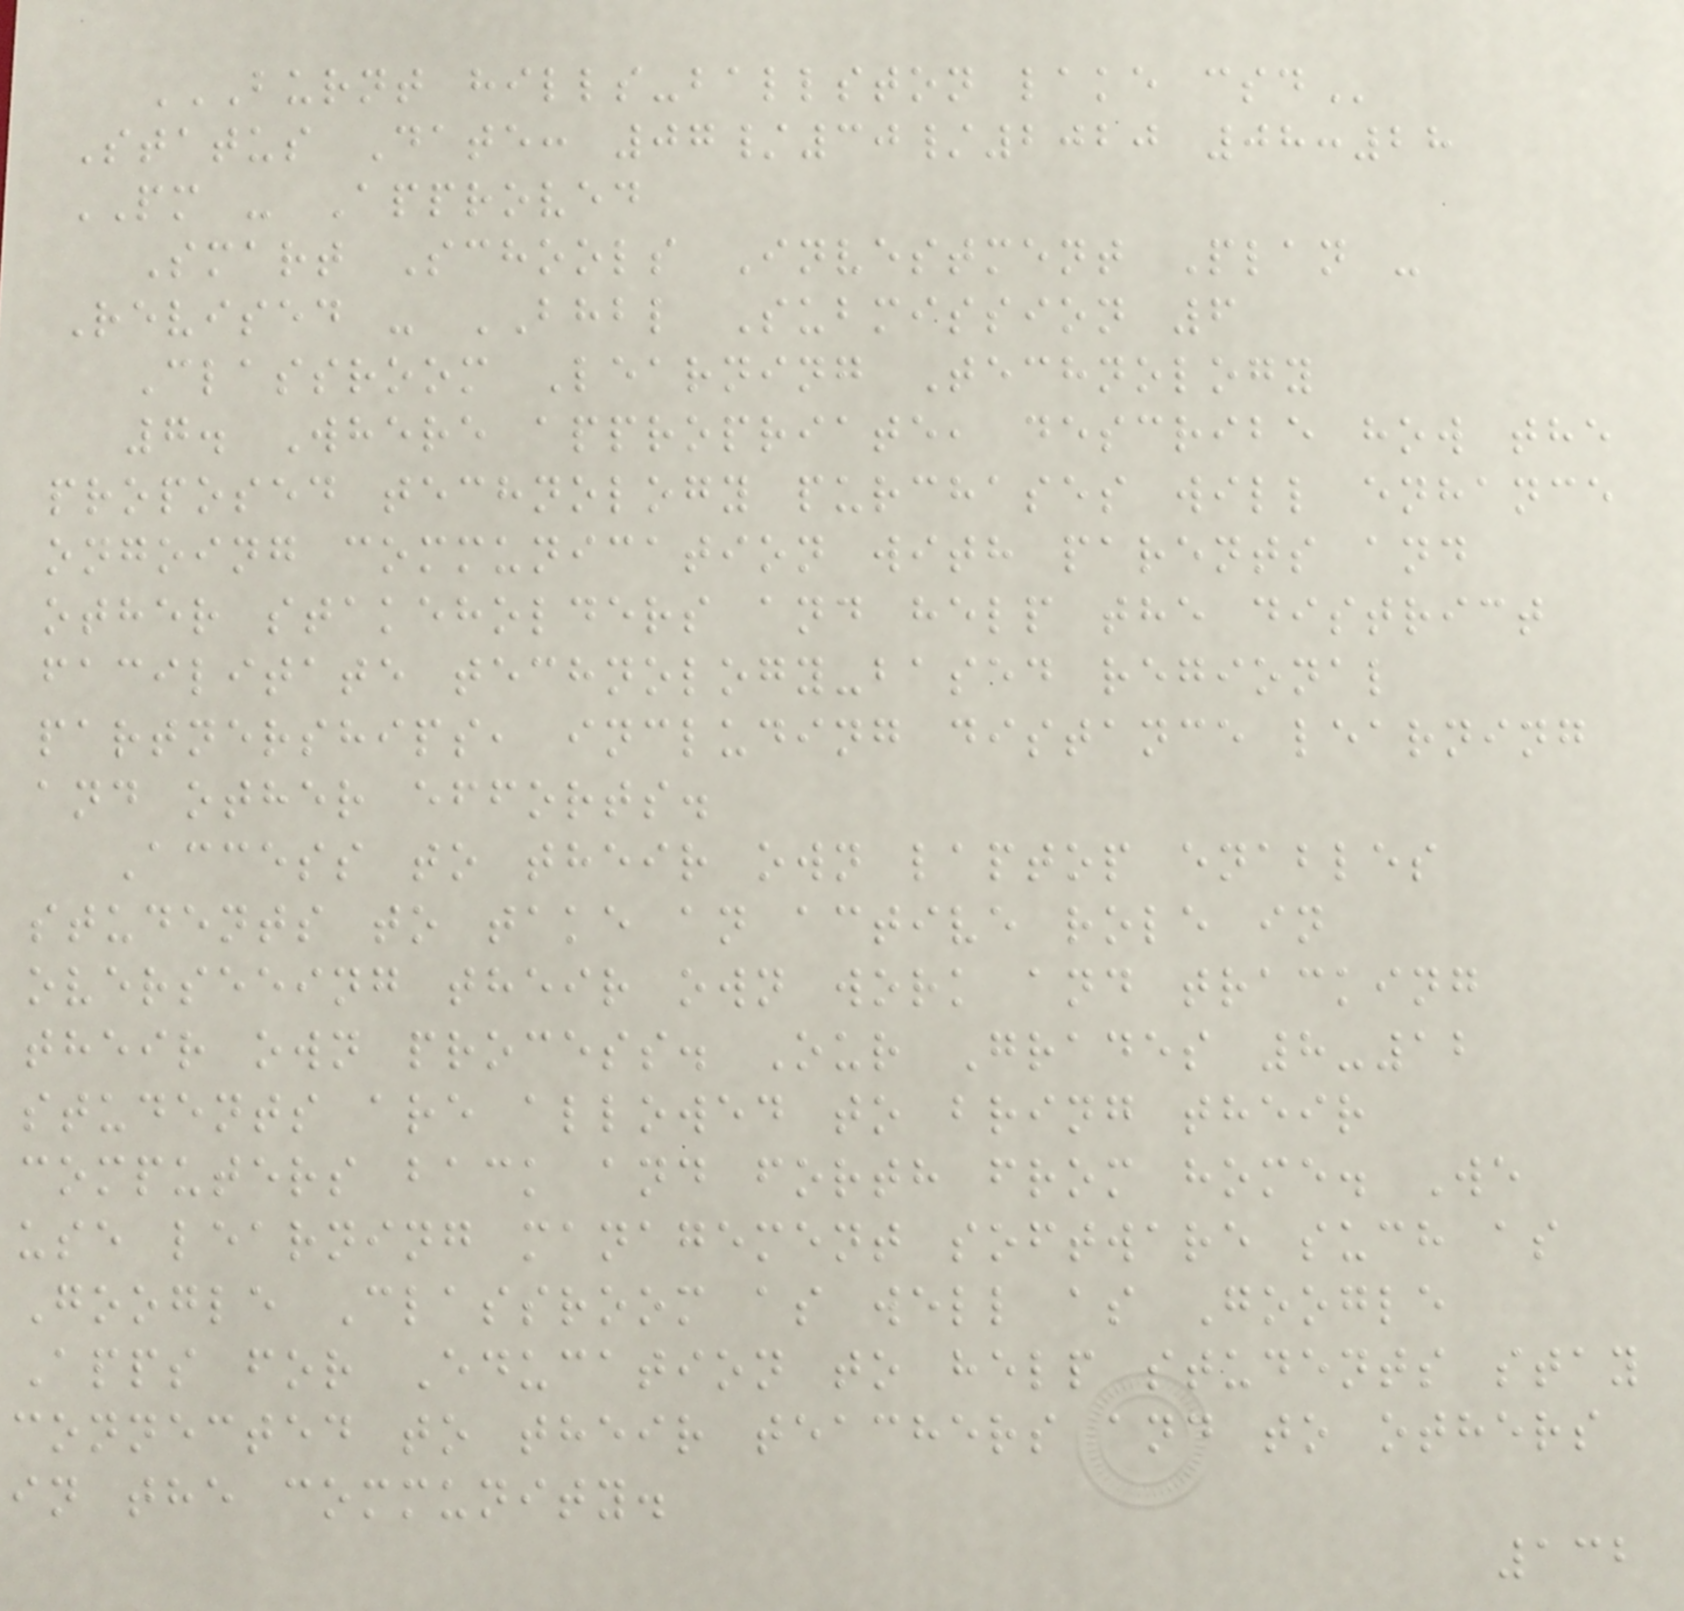BURNT HILLS-BALLSTON LAKE CSD
Status Date: 07/30/2020 08:28
PM - Approved
Smart Schools Investment Plan -
Revised - BHBL Submission 6
Classroom Learning Technology
7. Where appropriate, describe how the
proposed technology purchases will enhance
ongoing communication with parents and
other stakeholders and help the district
facilitate technology-based regional
partnerships, including distance learning
and other efforts.
Access to their own laptop enables
students to take an active role in
overseeing their own work and tracking
their own process. Our Grades 8-12
students are allowed to bring their
computers back and forth from home. We
use learning management software such as
Google Classroom as well as Google
Apps for Education to help students stay
connected to their teachers and to others
in the community.
132
